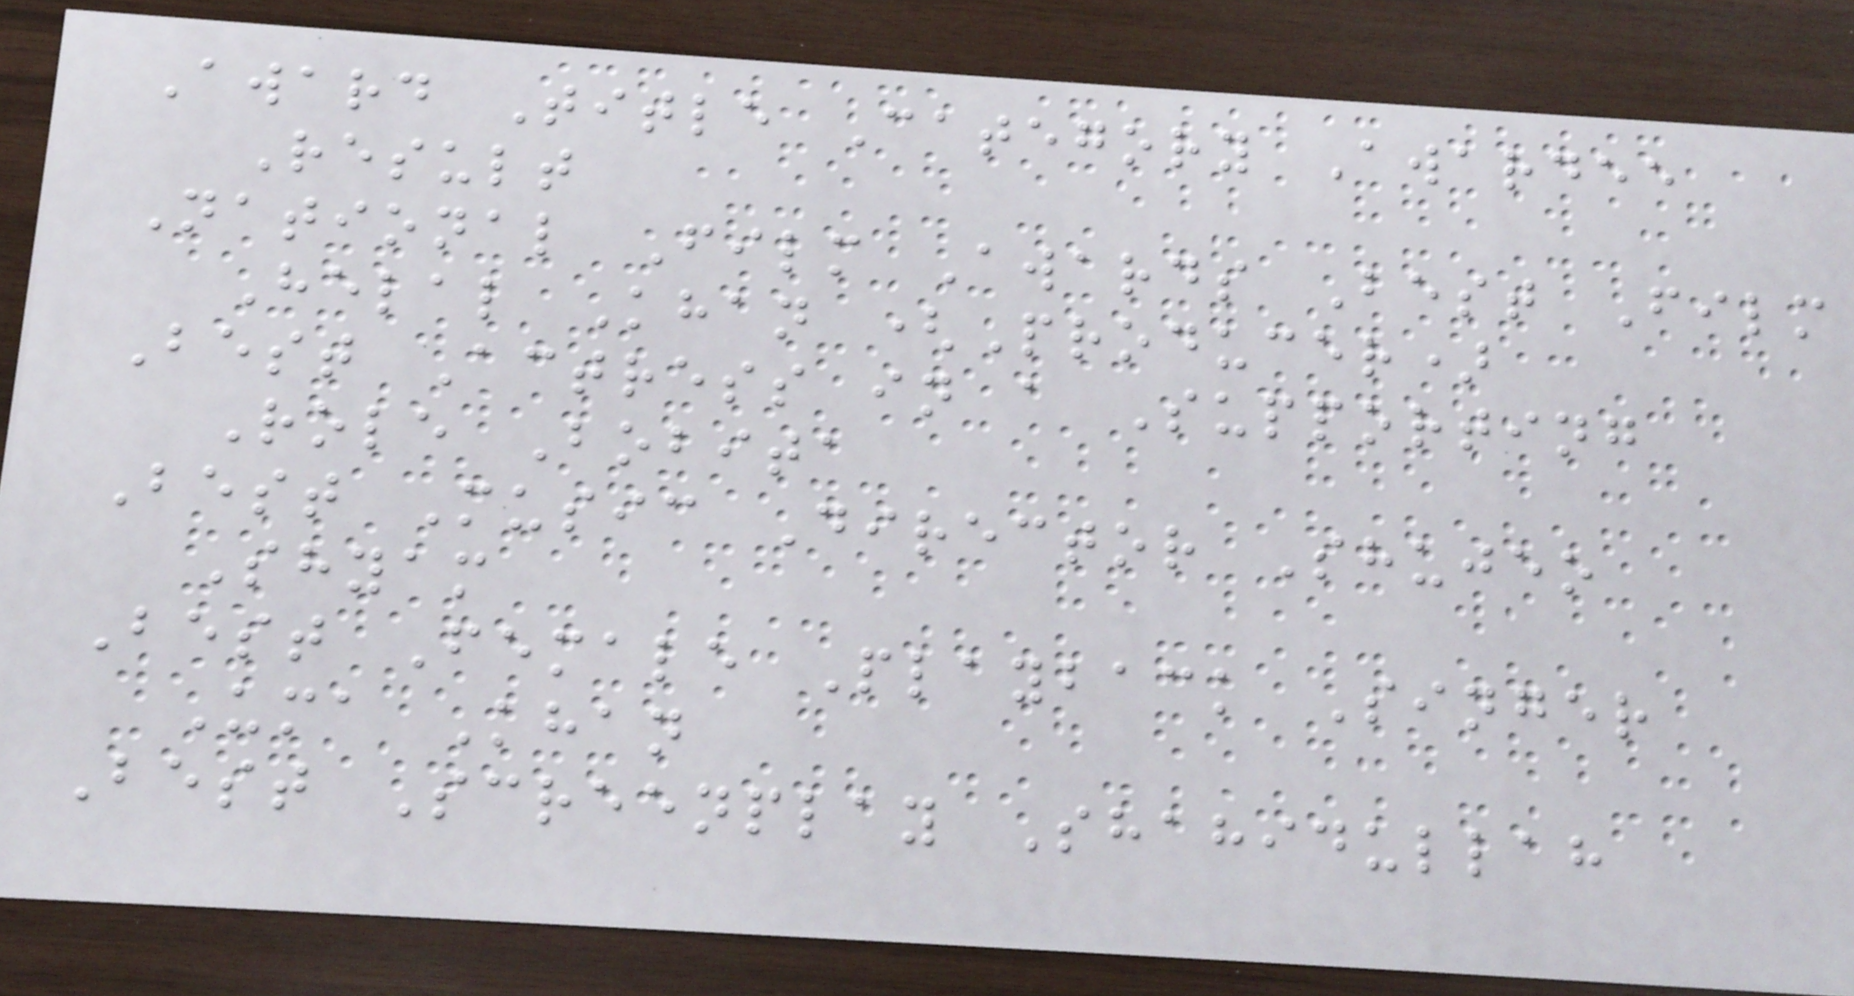Award Title Category Awardee
Result
National Film Awards Best Film
Helal Khan (Producer)
Best Actress in a Supporting
Role Bobita
Best Music Director Shujeo
Shyam
Best Female Playback Singer
Uma Khan
Best Screenplay Shahidullah
